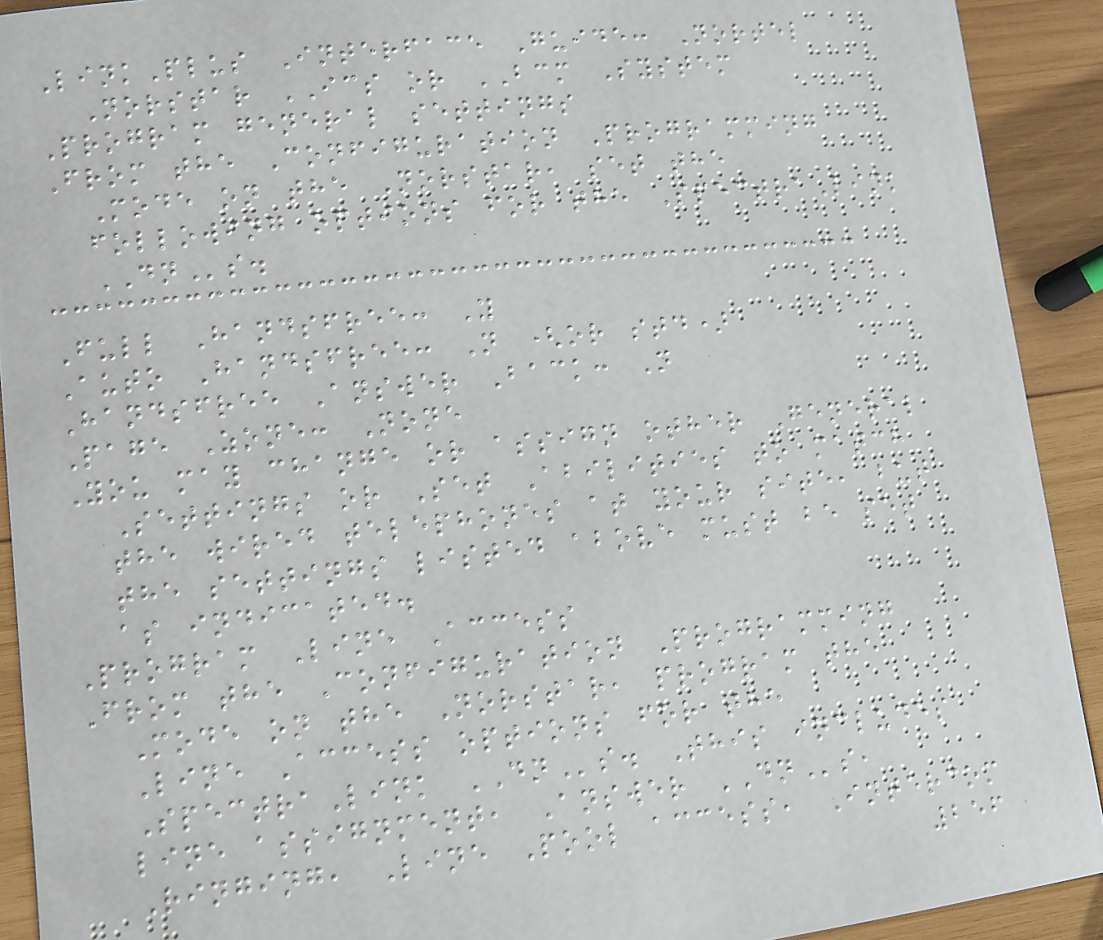LinkPlus Interface Guide: Nortel
Norstar ICS or BCM System
Program general settings
From the Configuration Programming
Mode on the Norstar, set the
following options for the SpectraLink
DNs.
Full Handsfree: Y
Auto Handsfree: N (or std)
Handsfree Answer Back: N
Page Zone: None
You may change or assign other General
Settings or Set Abilities to match
the wired telephones at your site, but
the settings listed above must be set
as indicated.
Program Line Access
From the Configuration Programming
Mode on the Norstar, program the
Line Access options for the
SpectraLink DNs. This includes
line assignment, Answer DNs,
Ringing, Line Pool access, Intercom
256
